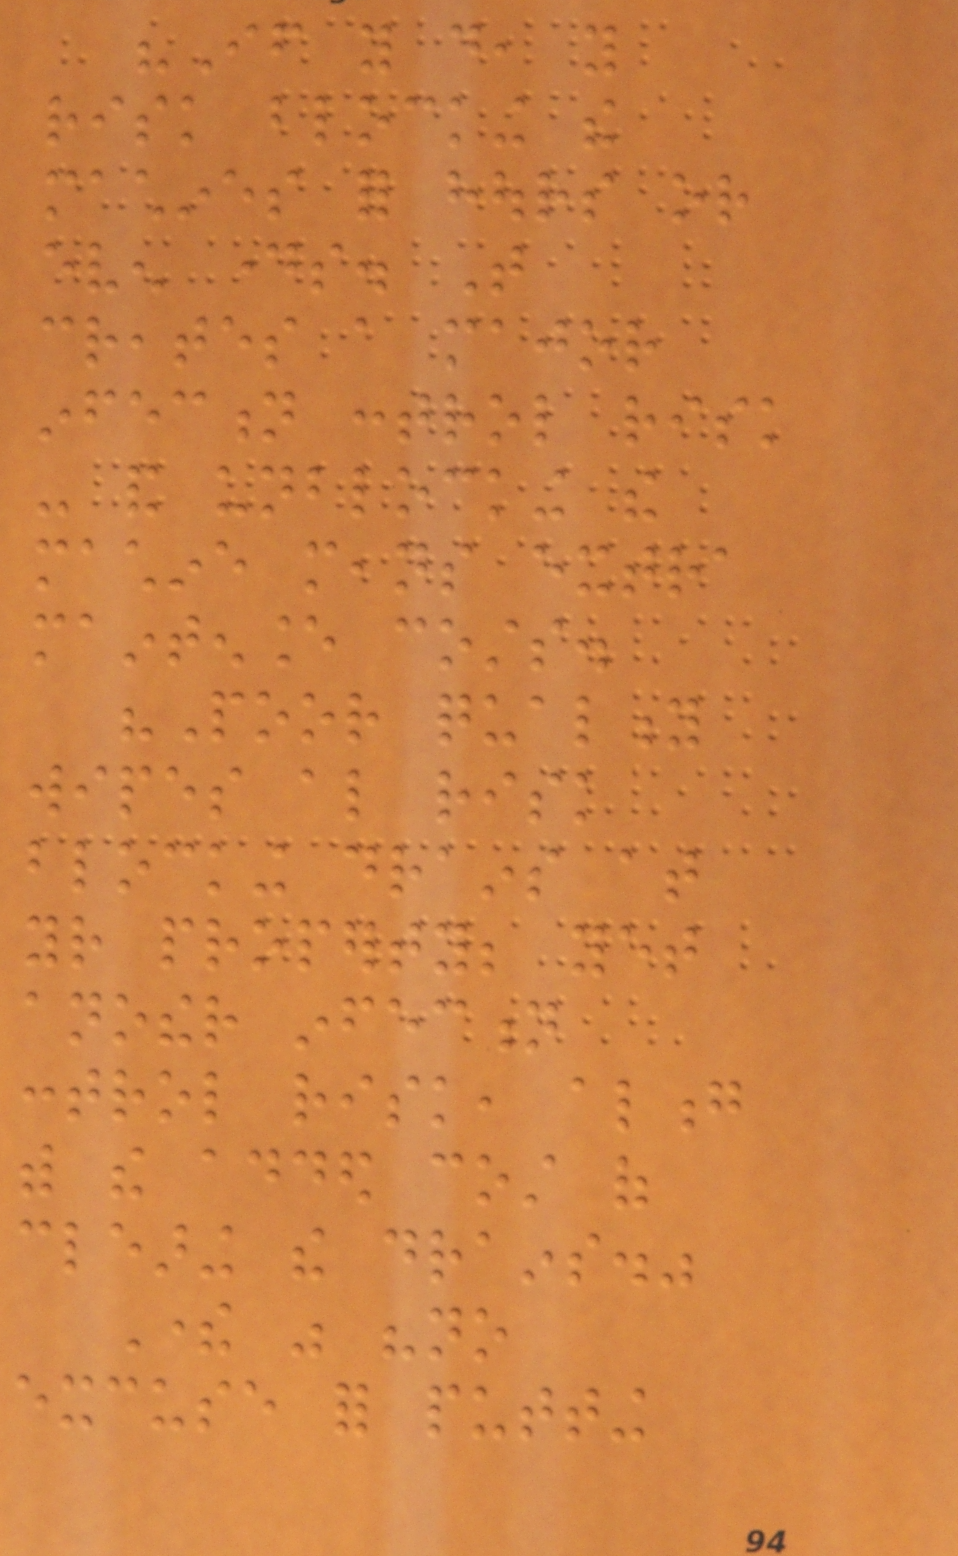"If you do, you
risk blocking the
machines for hours or
even days. That
creates a major
infection control risk
- and unblocking the
machine means extra
maintenance costs.
"Poor quality
wipes also risk
blocking drains at
your property; yet
another infection
control risk, along
with the added cost of
clearing the drains."
There was "no
excuse for putting
